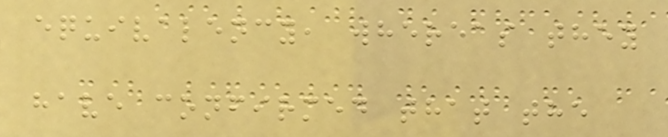equivalency, whereas they
have confirmed that the
